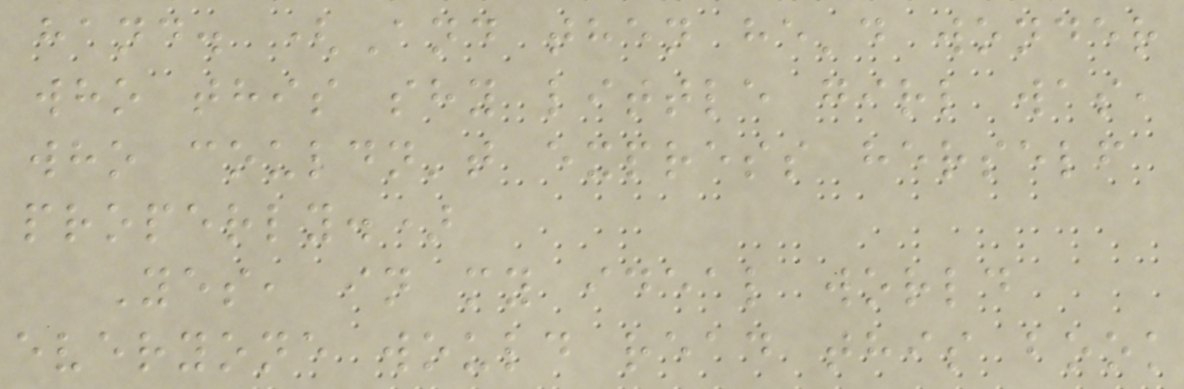hand. (And then he'd wonder
who this shy little girl was,
who couldn't express herself
properly.)
Yes, in my ideal world
everyone would read this book
